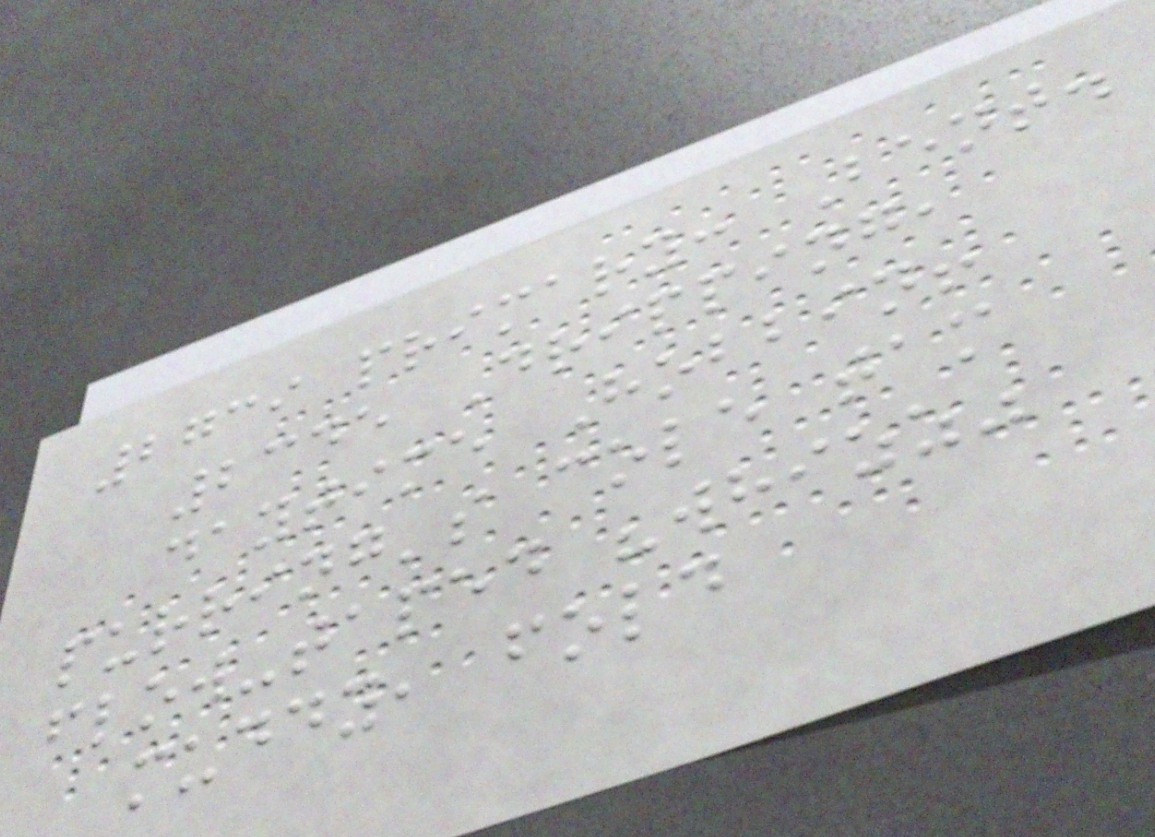2739 primary: Bent.
2345 Dripping,
daytime Hobbin!
purring's cole tam
flow-taped "whizz"
muddy, fold
